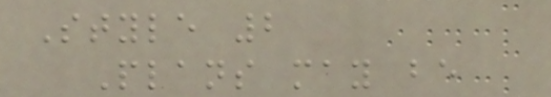Style 2
Plans may be
